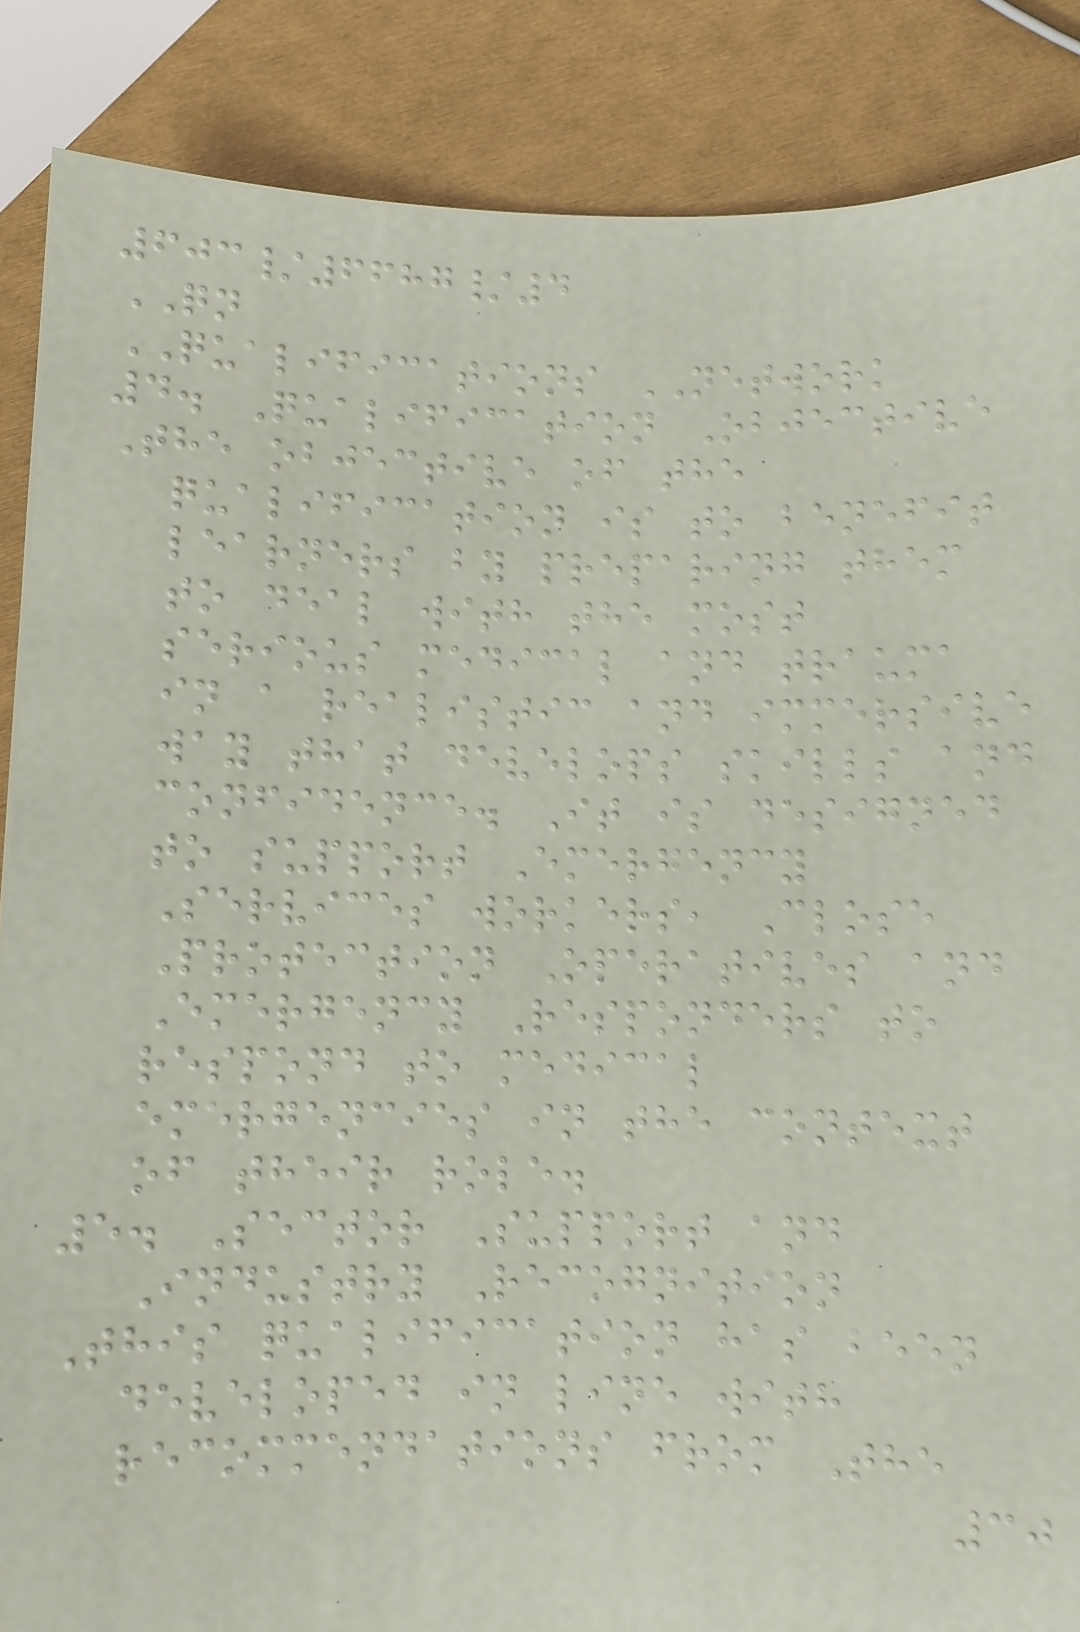603/6687/4
QN
QUALIFICATIONS NETWORK
4. Qualification Objective
The objective of the
qualification is to benefit
learners by preparing them
to deal with the most
serious medical and trauma
in a realistic and immersive
way that develops skills and
confidence. It is designed
to support Emergency
Services workers, Close
Protection Operatives and
Emergency Responders to
respond to medical
emergencies in the context
of their role.
5. Sector Support and
Industry Recognition
This qualification has been
developed in line with
recommendations from The
30
